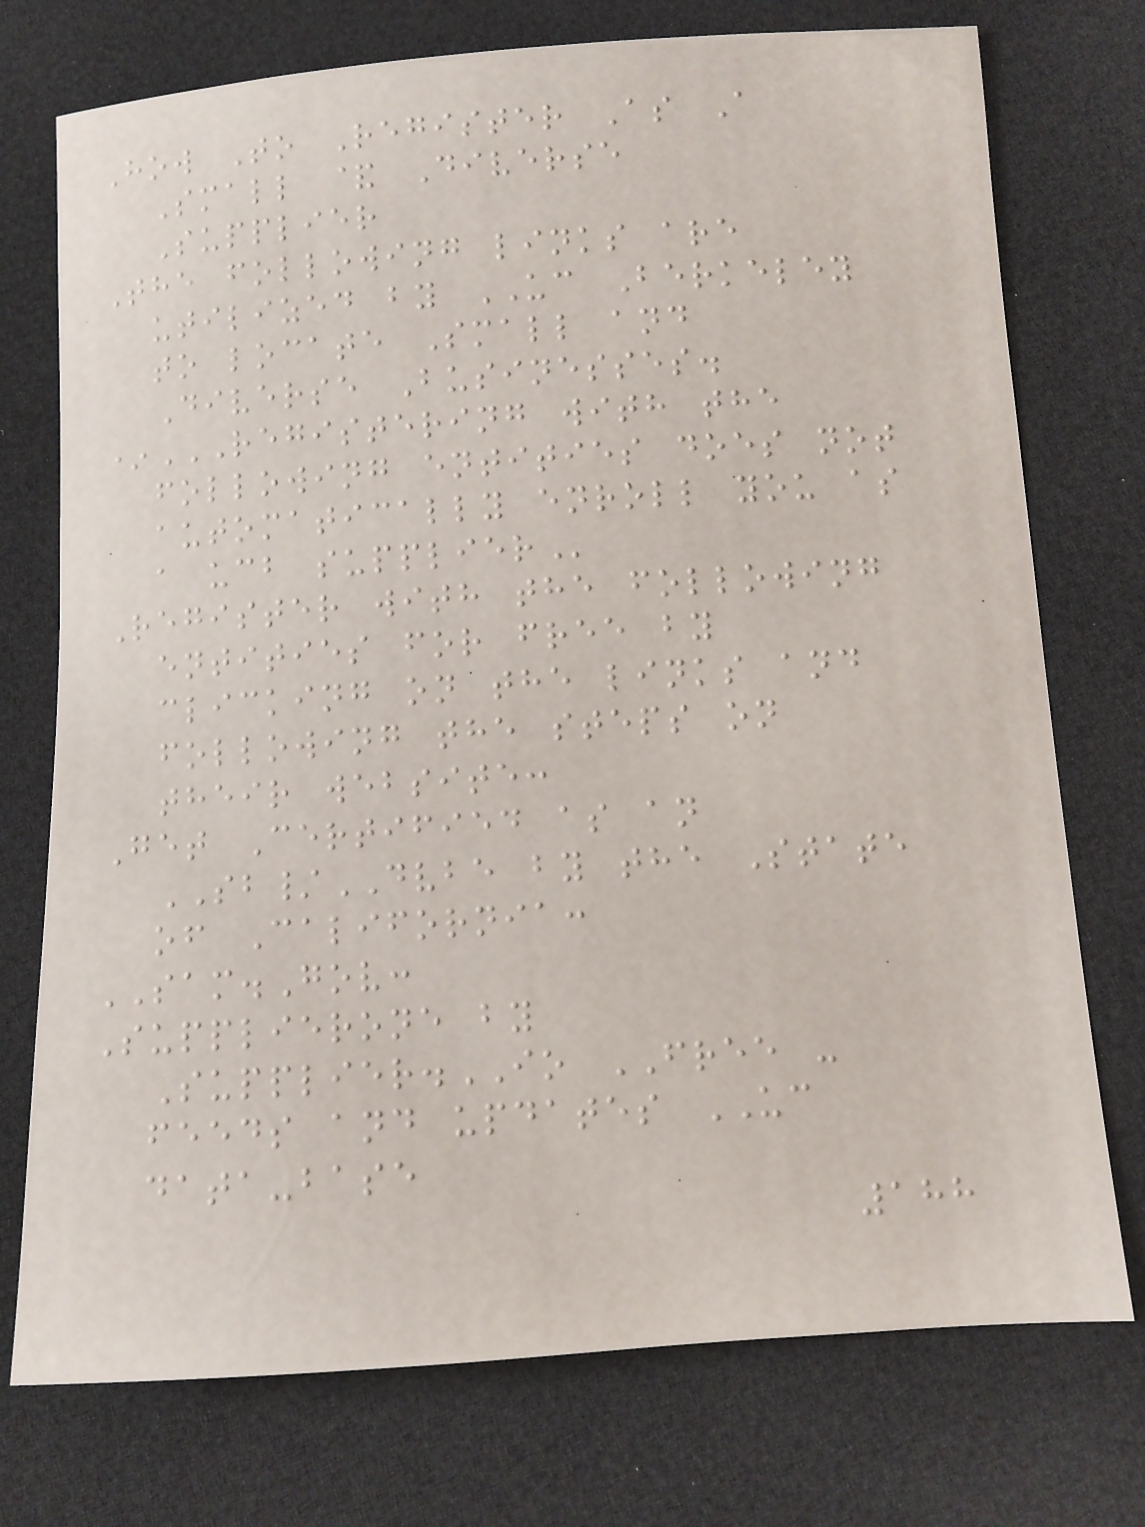How To Register As A
Small & Diverse
Supplier
The following links are
utilized by UC Berkeley
to locate Small and
Diverse Businesses.
*REGISTERING WITH THE
FOLLOWING ENTITIES DOES NOT
AUTOMATICALLY ENROLL YOU AS
A UCB SUPPLIER
Register with the following
entities for free by
clicking on the links and
following the steps on
their website:
Get Certified as an
SB/DVBE by the State
of California:
SAM.Gov:
Supplierone by
Supplier.IO FREE -
feeds and updates UC
data-base
188
